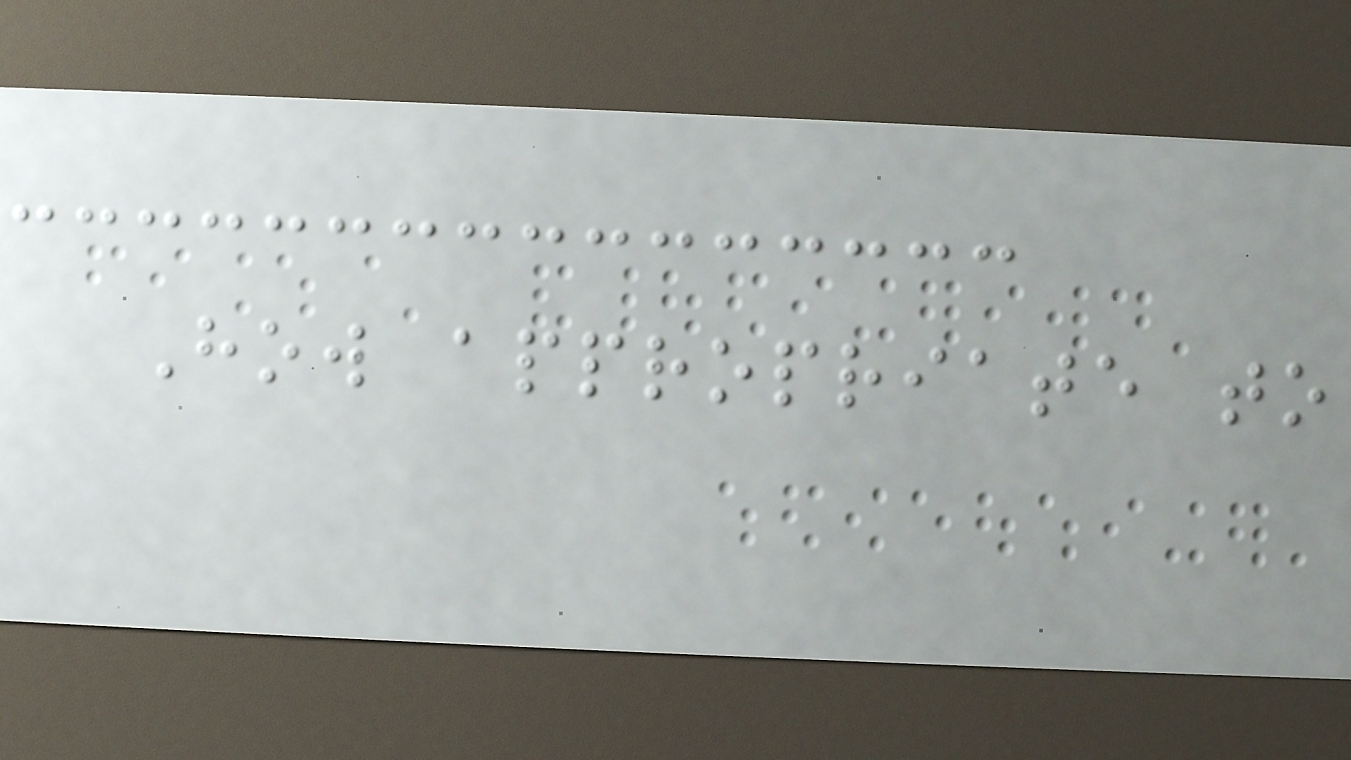How appropriate to
